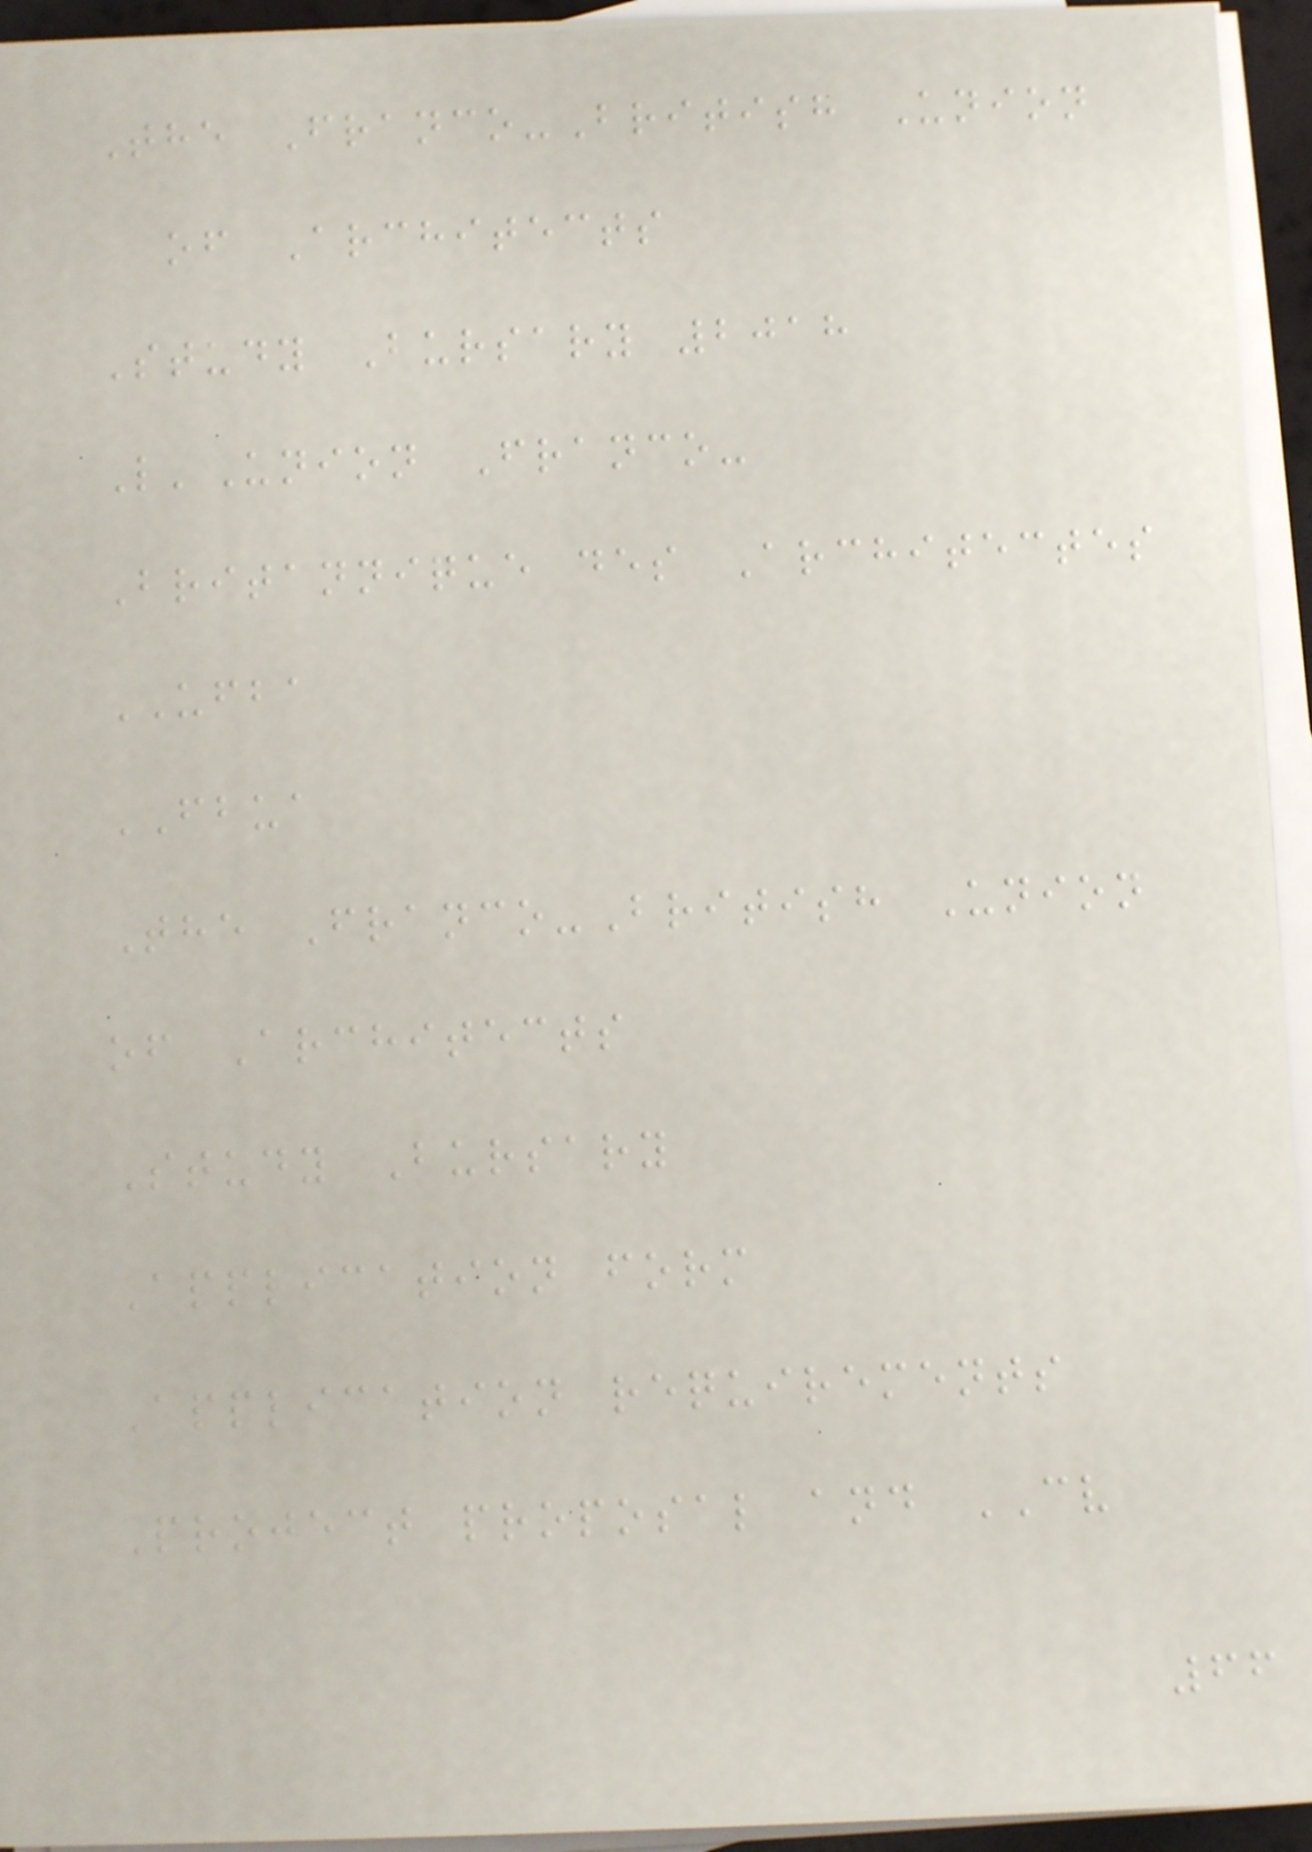The Franco-British Union
of Architects
Study Bursary 2018
L'Union Franco-
Britannique des Architectes
UFBA
FBUA
The Franco-British Union
of Architects
Study Bursary
Application form
Application requirements
Project proposal and CV
66
